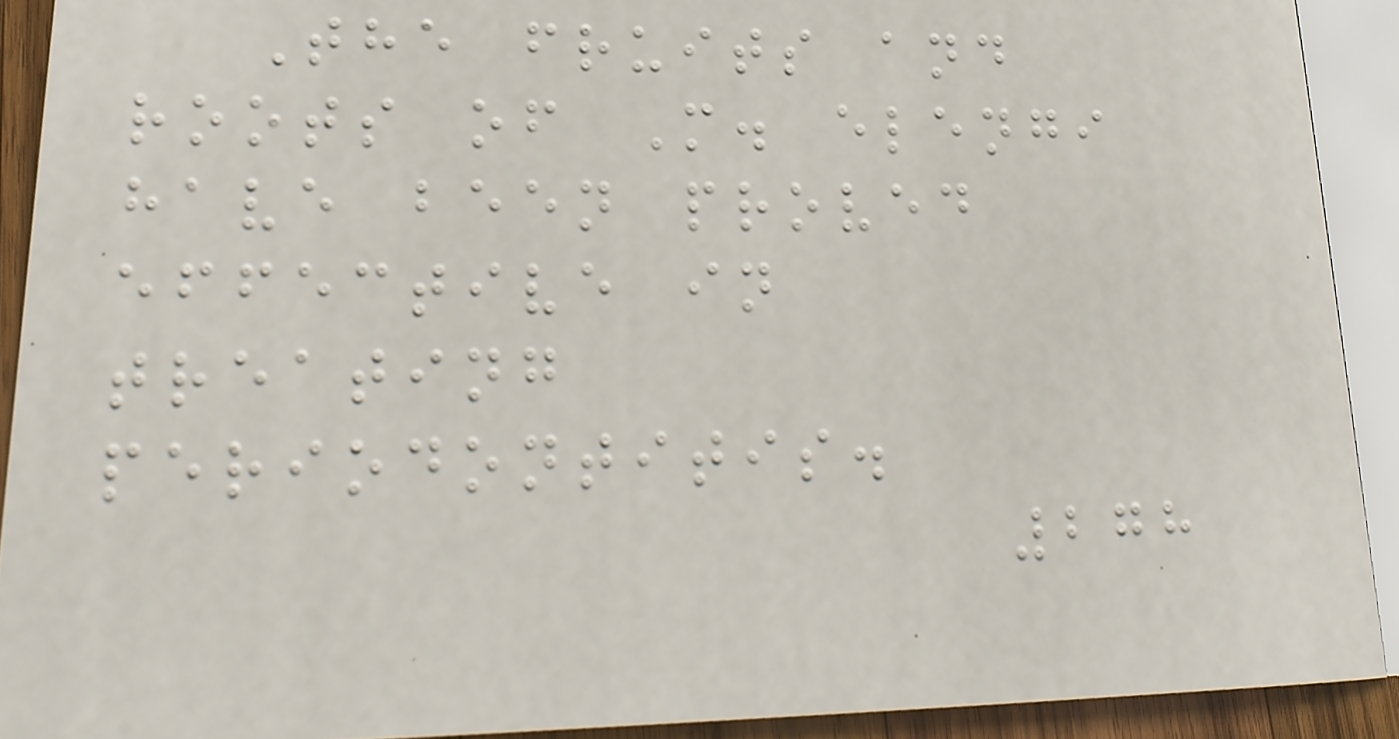The fruits and
roots of M. elengi
have been proved
effective in
treating
periodontitis.
278
